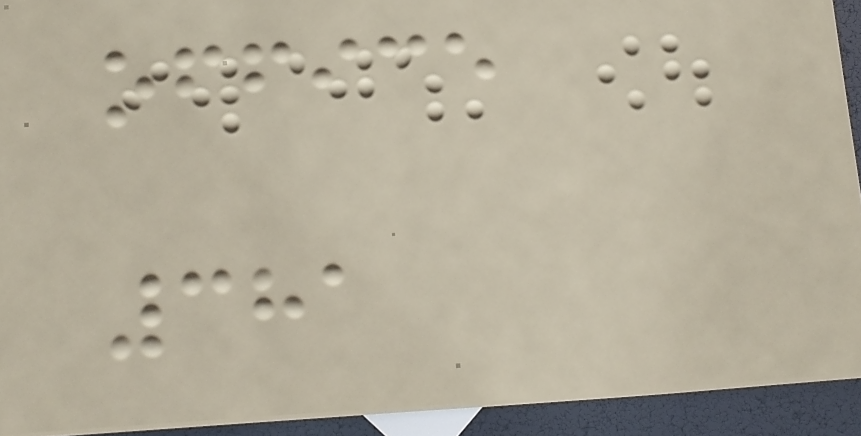office
381
